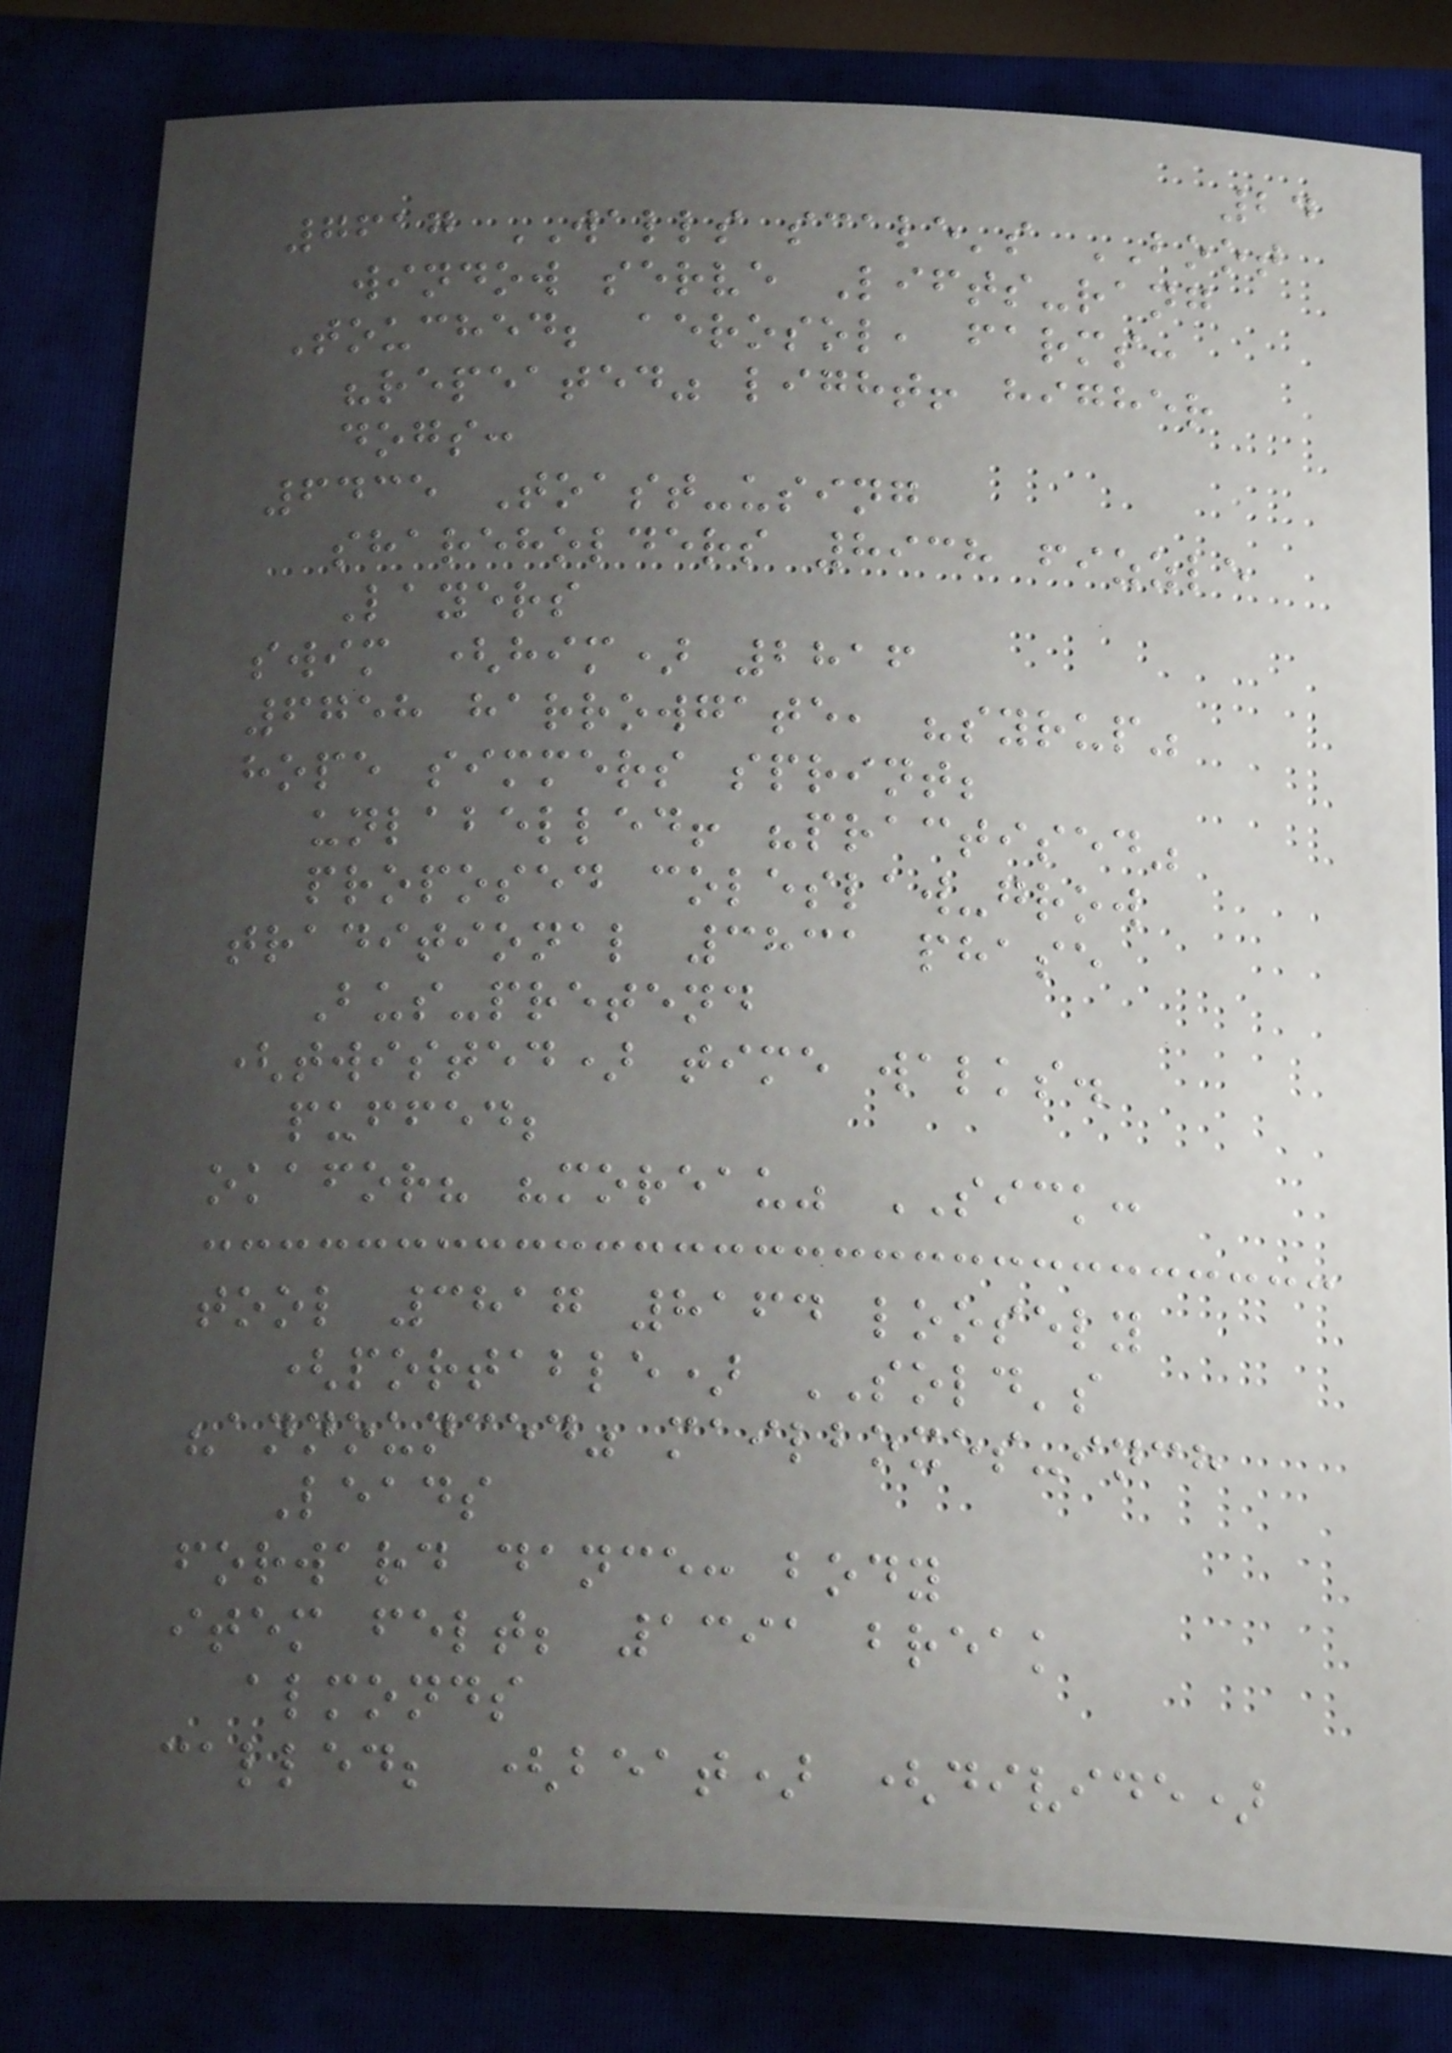24
7617 WALLS scale's BOOT
window serve Lifts-rang
Touched; aerosol, farms:
"repeated" light! higher
dogs:
6435 Toast-using
shareholders 8938 fizzle
Layers
swim (him) 2816
6758 harrowgate, "syrup"
hope simmers sprint;
unlabelled! "practised"
proposed coleslaw-grow
traditional 3831 phase
Bus-pretend
(twisted) time walks.
puffed;
okafor? "moreau" SICK:
tool 3817 8164 loosely
(portable) SOLD's
"announced" mailboxes-inch
Leads
forward dance: body
item felt; 1391 break
almonds
called; (beat) (divide)
